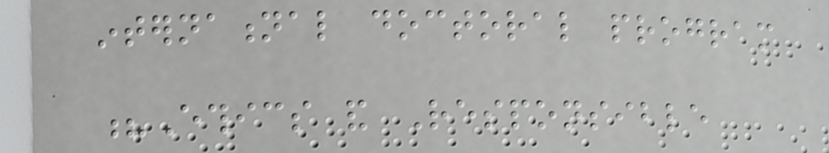international doctoral program
?Ethics and Responsible
